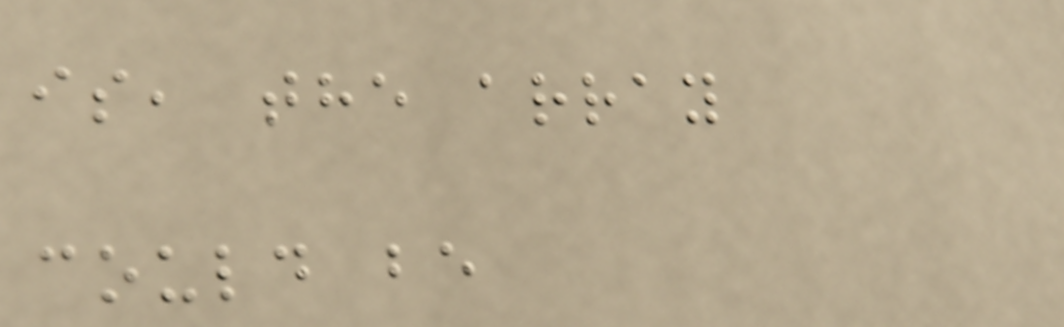is, the array
could be
